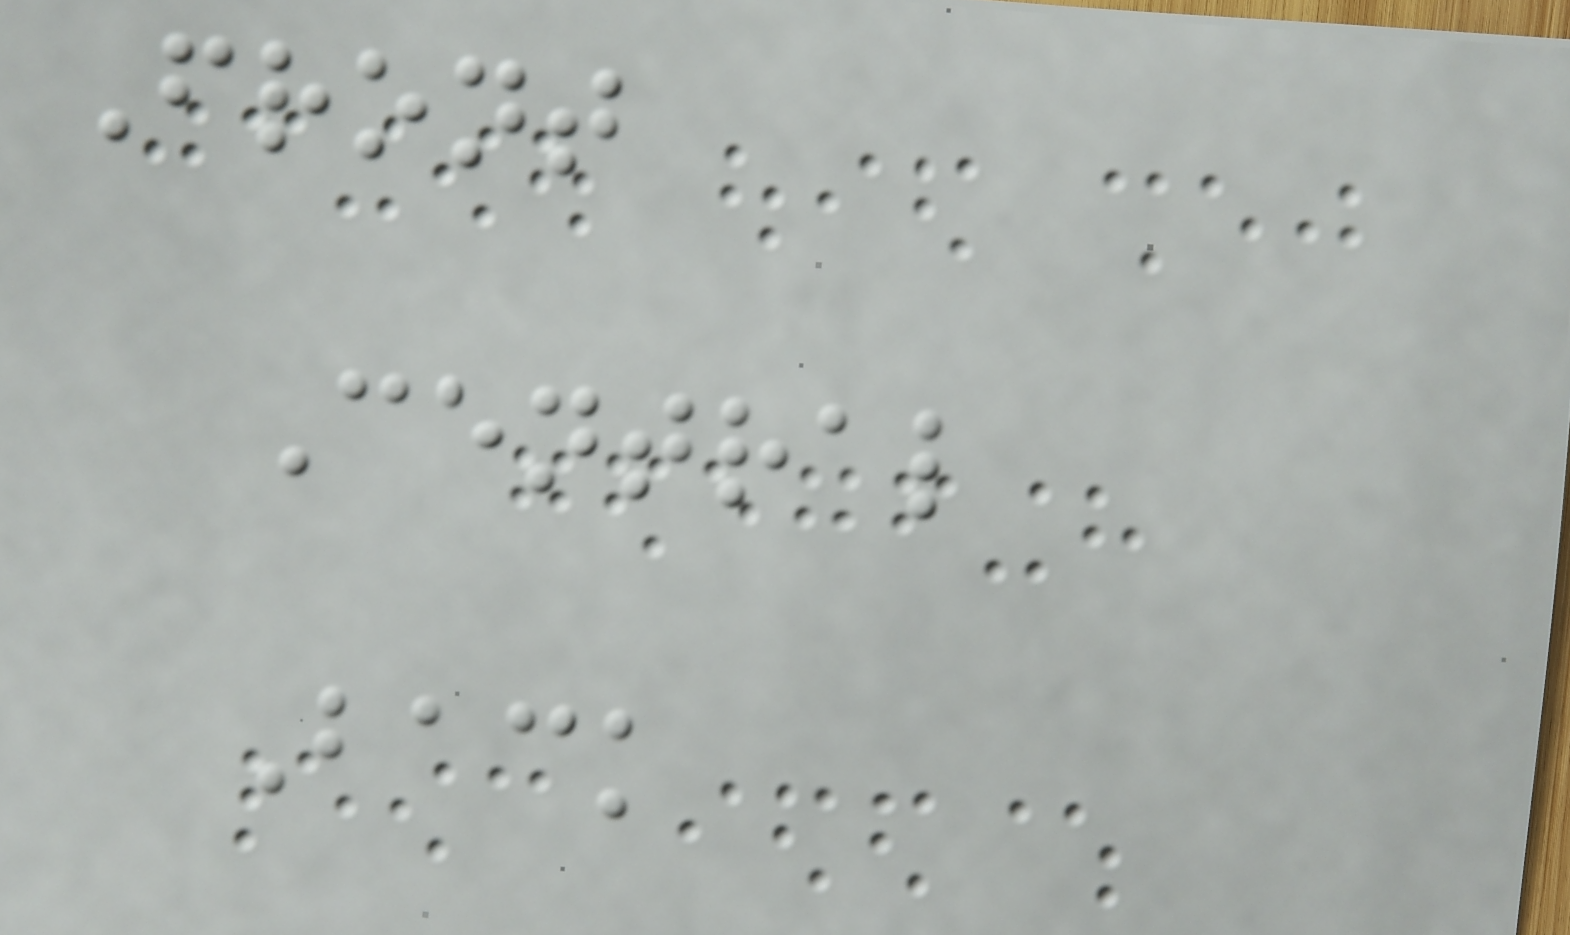Front
Central
Back
